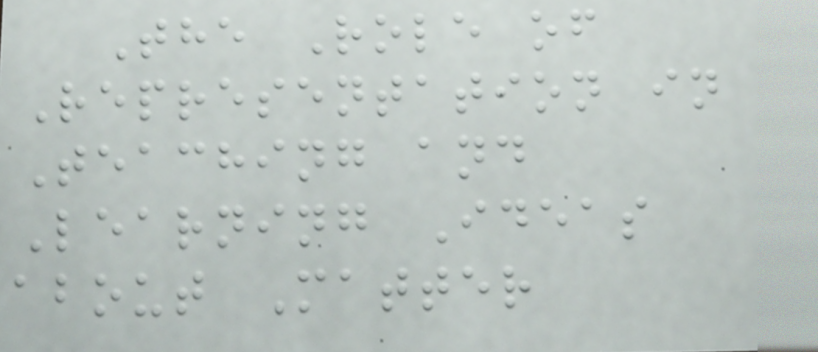The Role of
Representation in
Teaching and
Learning Ideas
about Matter
